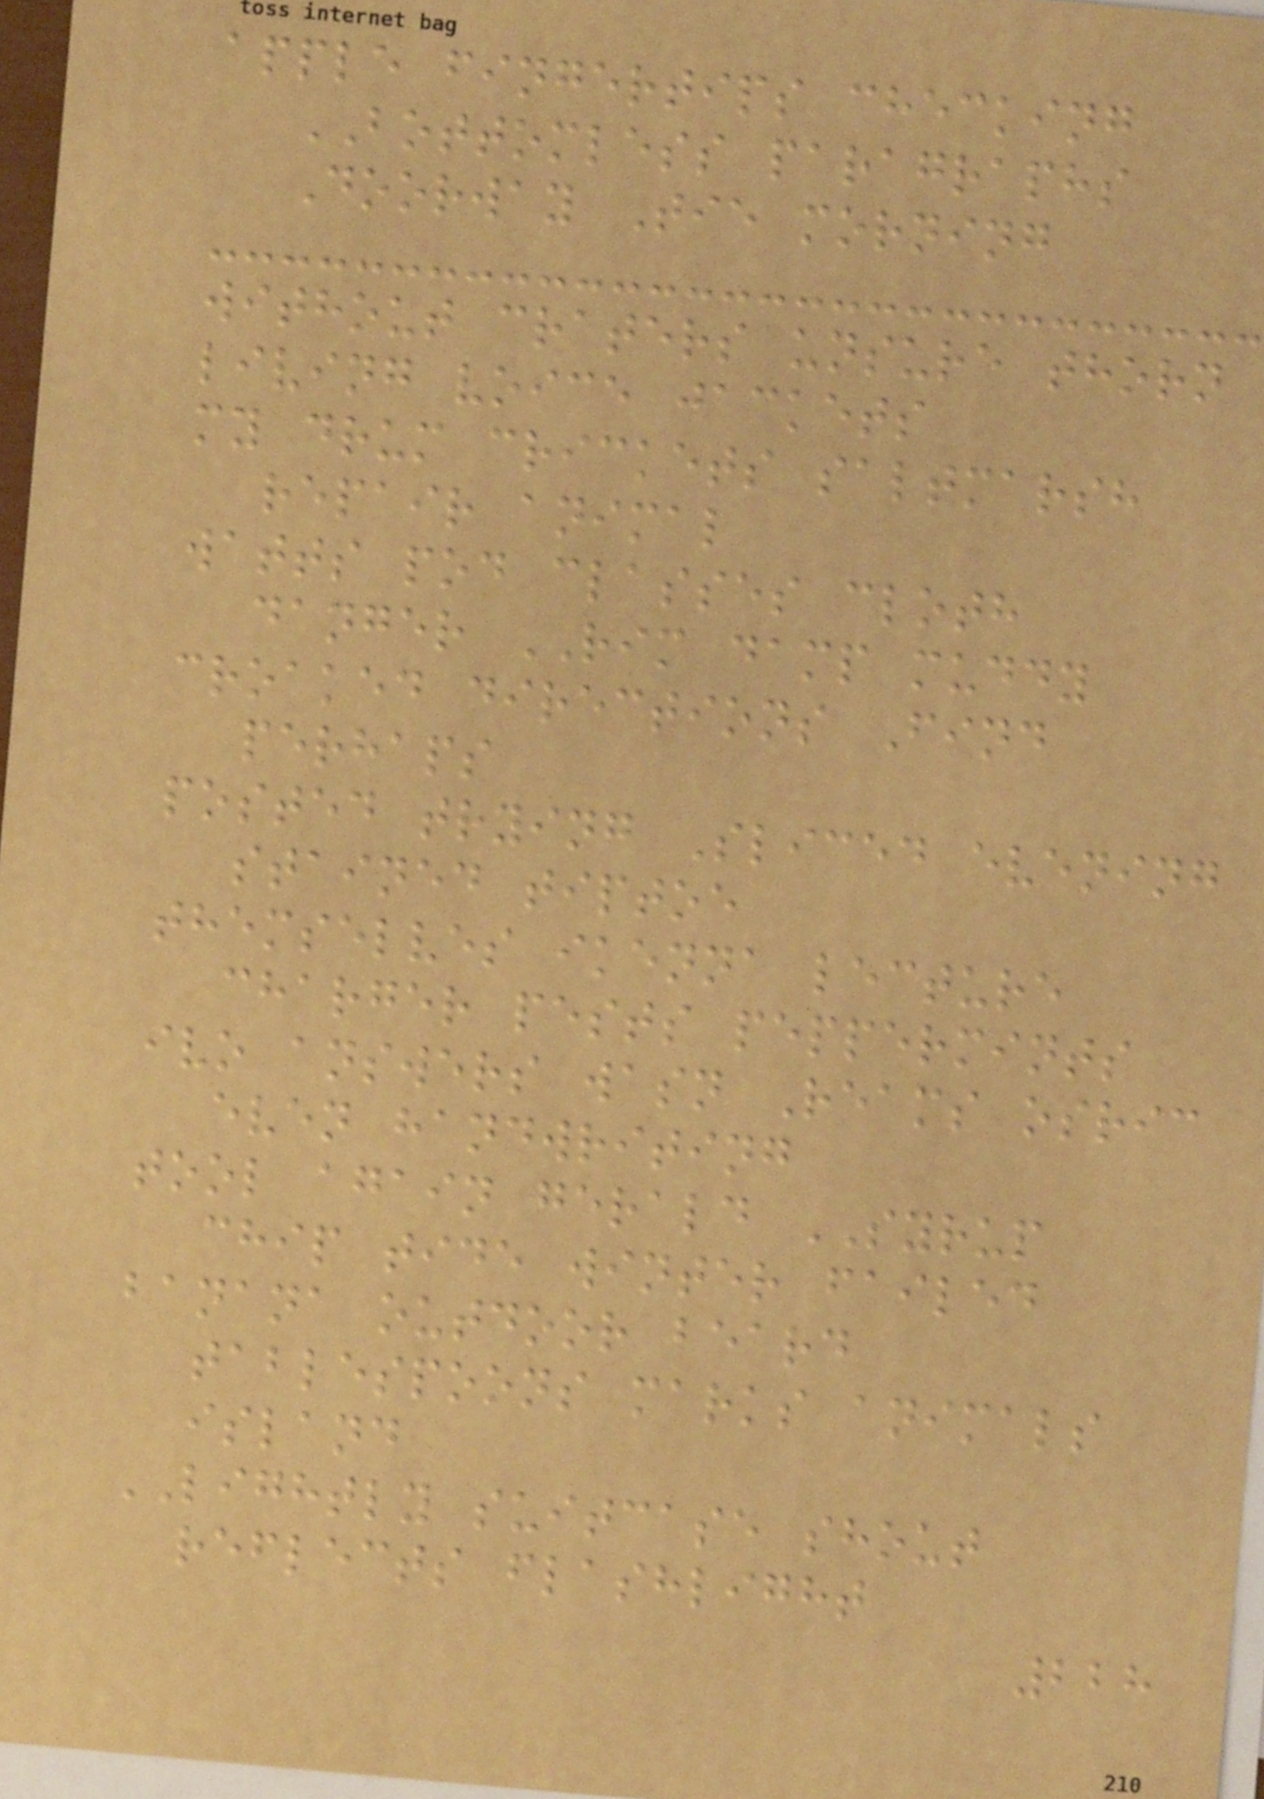apple fingertips checking
BOTTOMLESS paragraphs
Doorway Tie morning
without craters unsure thorn
living voice jackets
my drum crickets saltmarsh
repair animal
watts pod classes cloth
danger RIM damp muddy
croaked directions Find
perhaps
posted trying Sliced evening
stained tiptoe
themselves ikenna lecture
charger pests peppermints
ivo answers wasn Reams osric
even handwriting
tool again gerald SYRUP
chip tide winter failed
banana outdoor beard
tablespoons marks animals
island
LIGHTLY suitcase shout
reflects flashlight
228
